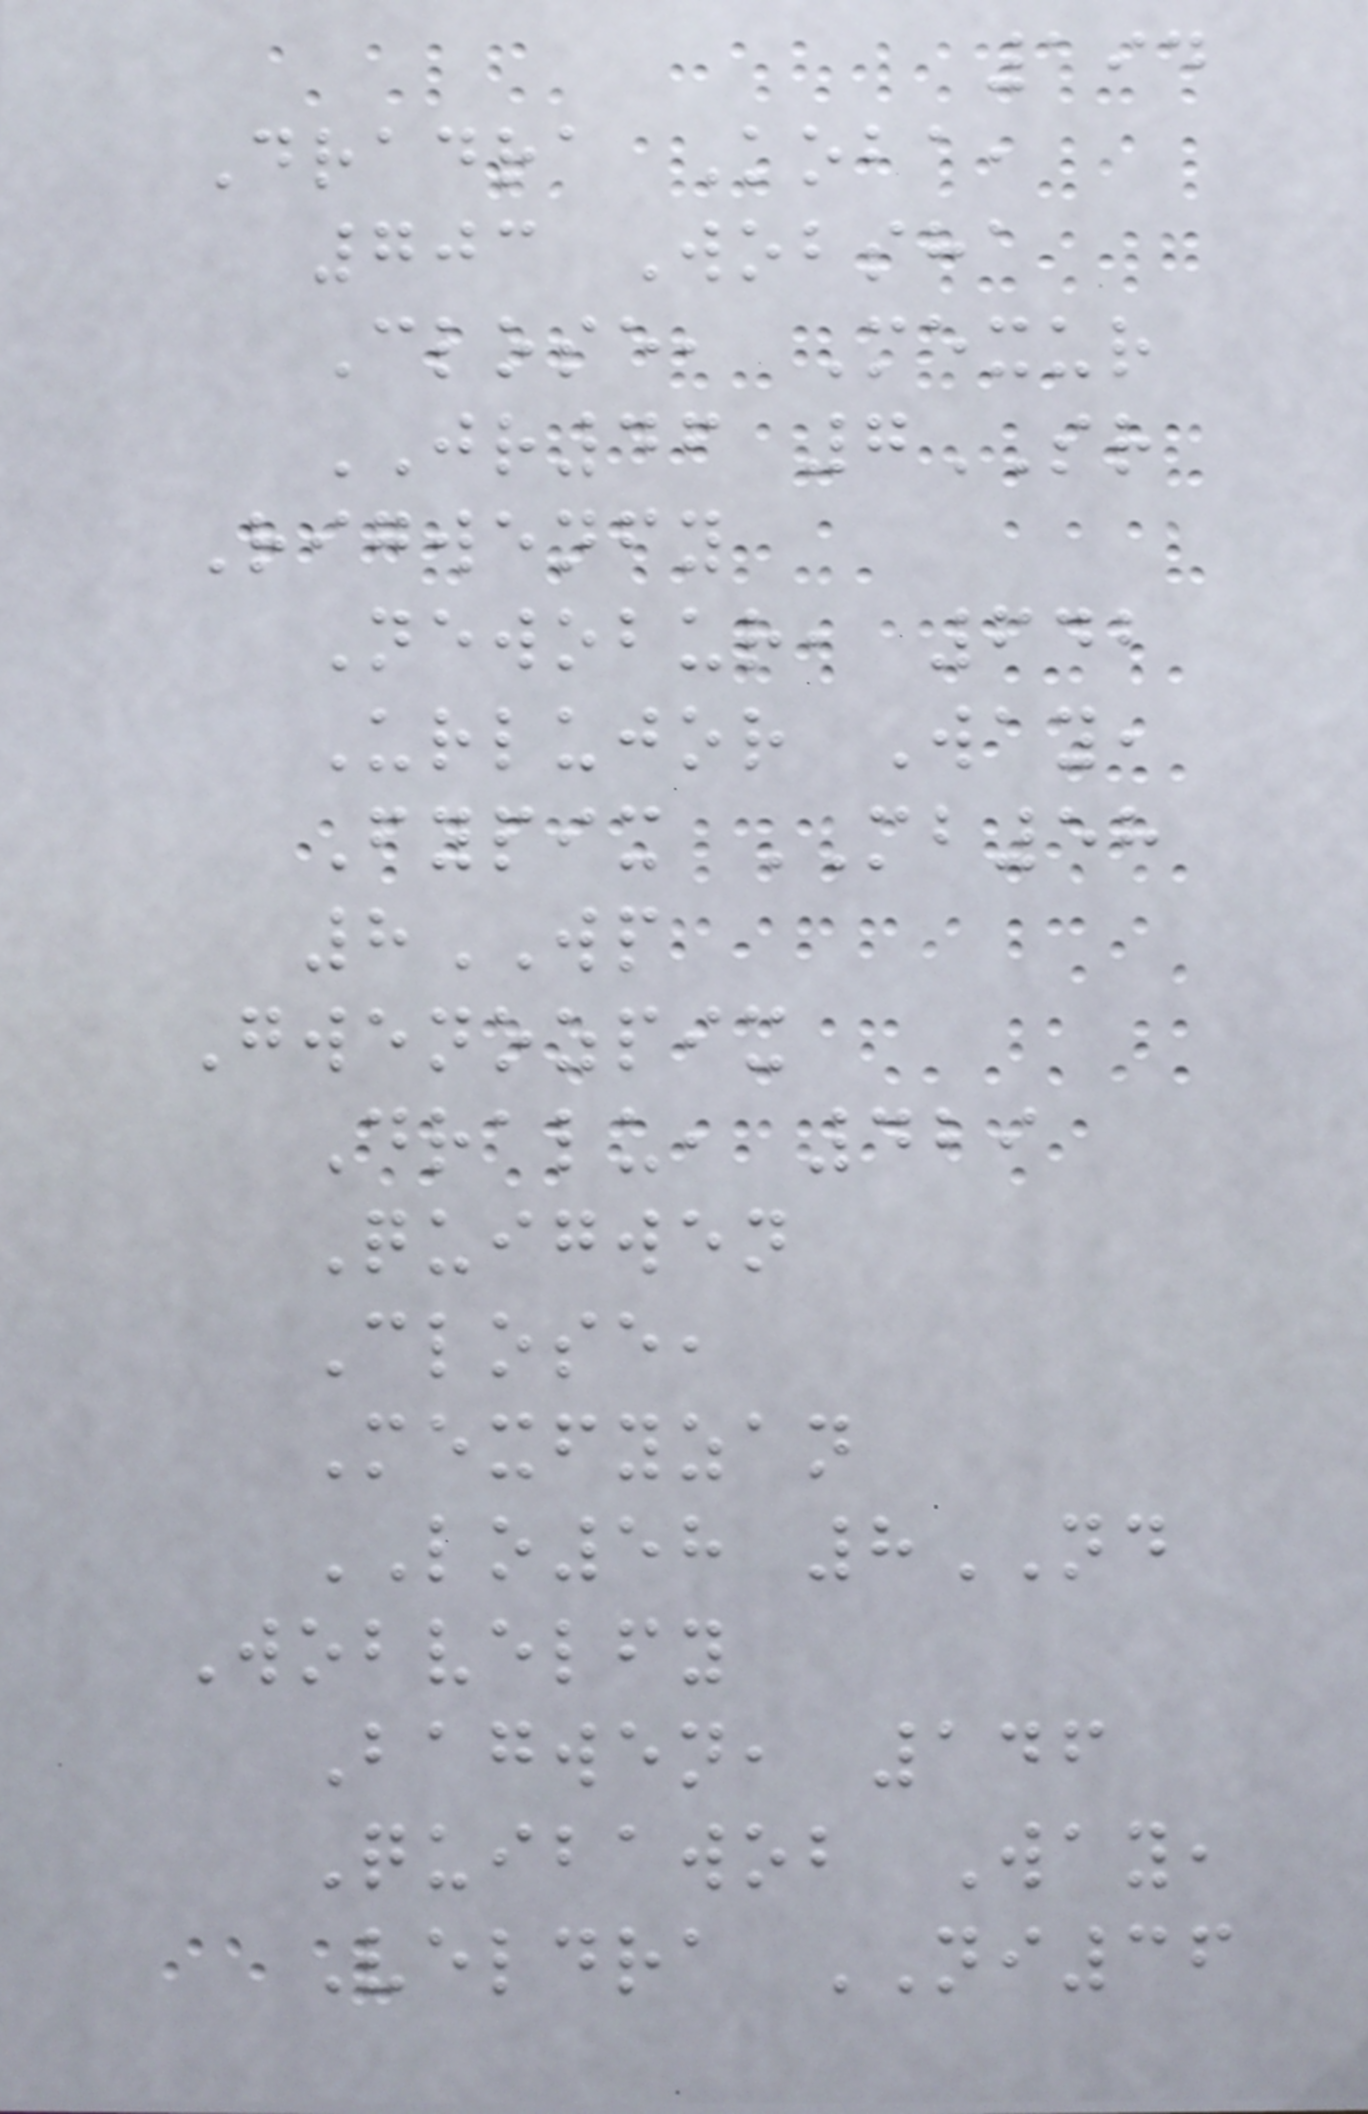194
Dradra Koba,
703 Wobsha
Close, Mexur
JR46 7SR
Rigwenfy
Newobur, 642
Urlujor Way,
Fypix MB58
8WP
Gwenozpix
Dralu, 429
Quigwen
Close,
Mexfyzan
LO58 8ND
Wobvelfy
Bagwen, 146
Quibawob Way,
Veldra NI36
